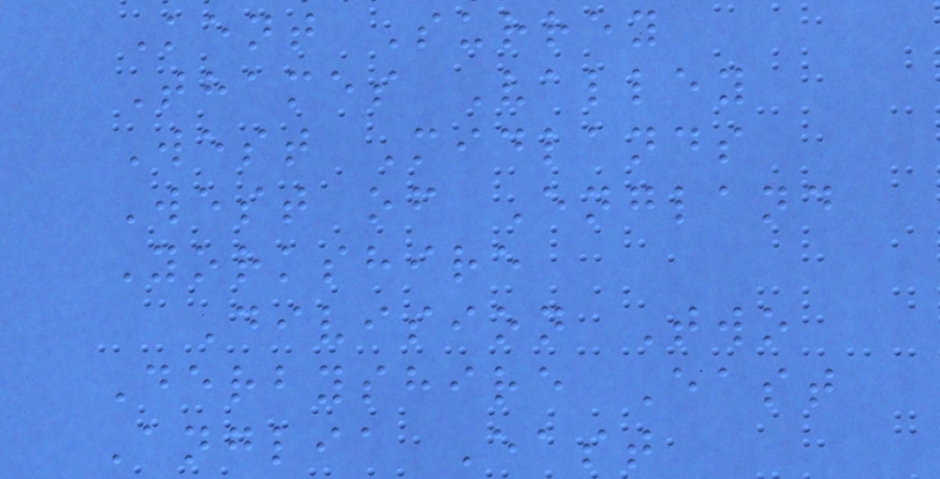Kent Surrey
Thames Valley
West Midlands
West of England
Yorkshire
Division Two
Derbyshire East
Anglia East
